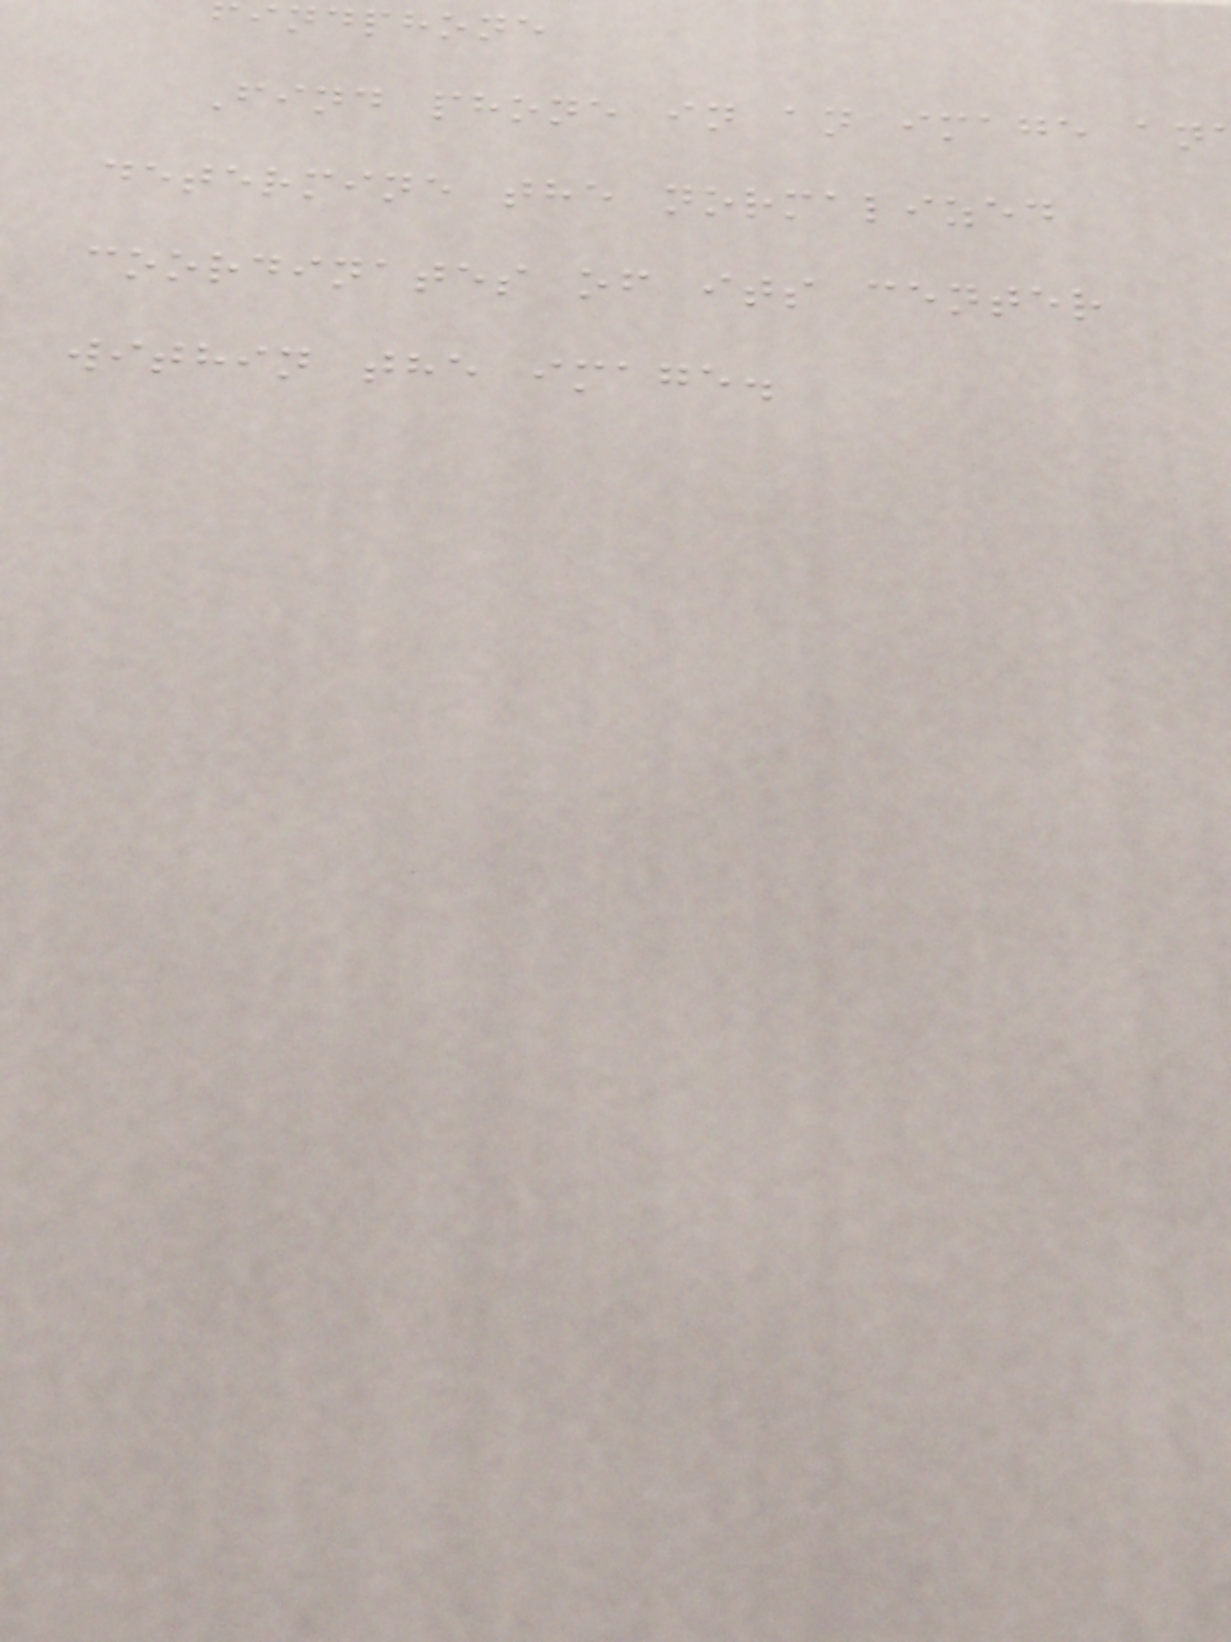indphone
Find phone in an image an
determine the normalized
coordinates of its center
within the image.
